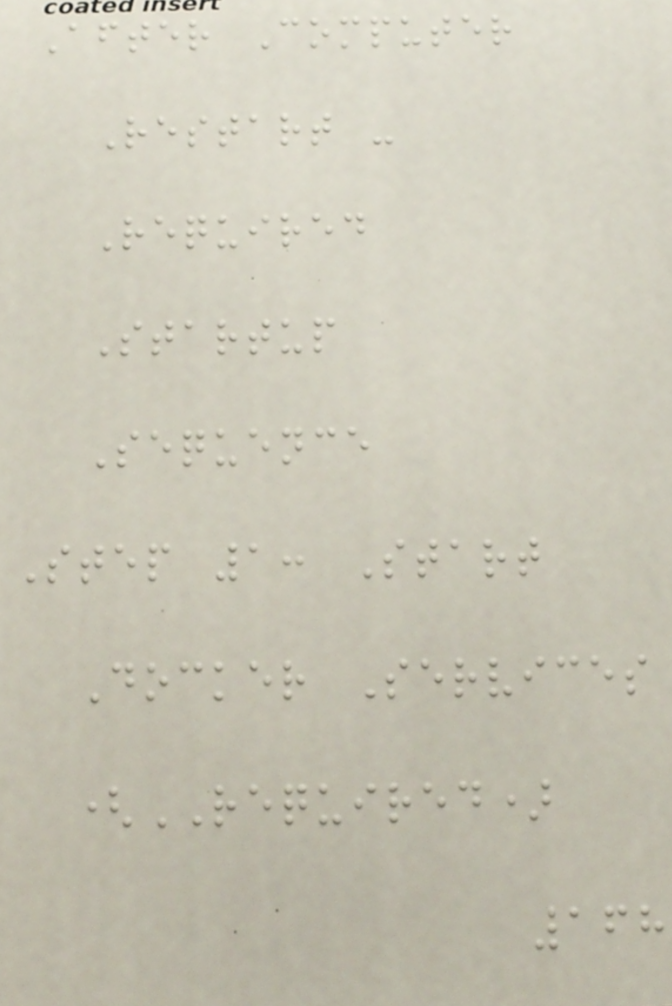After Computer
Restart -
Required
Startup
Sequence
Step 1: Start
Docker Services
(REQUIRED)
168
